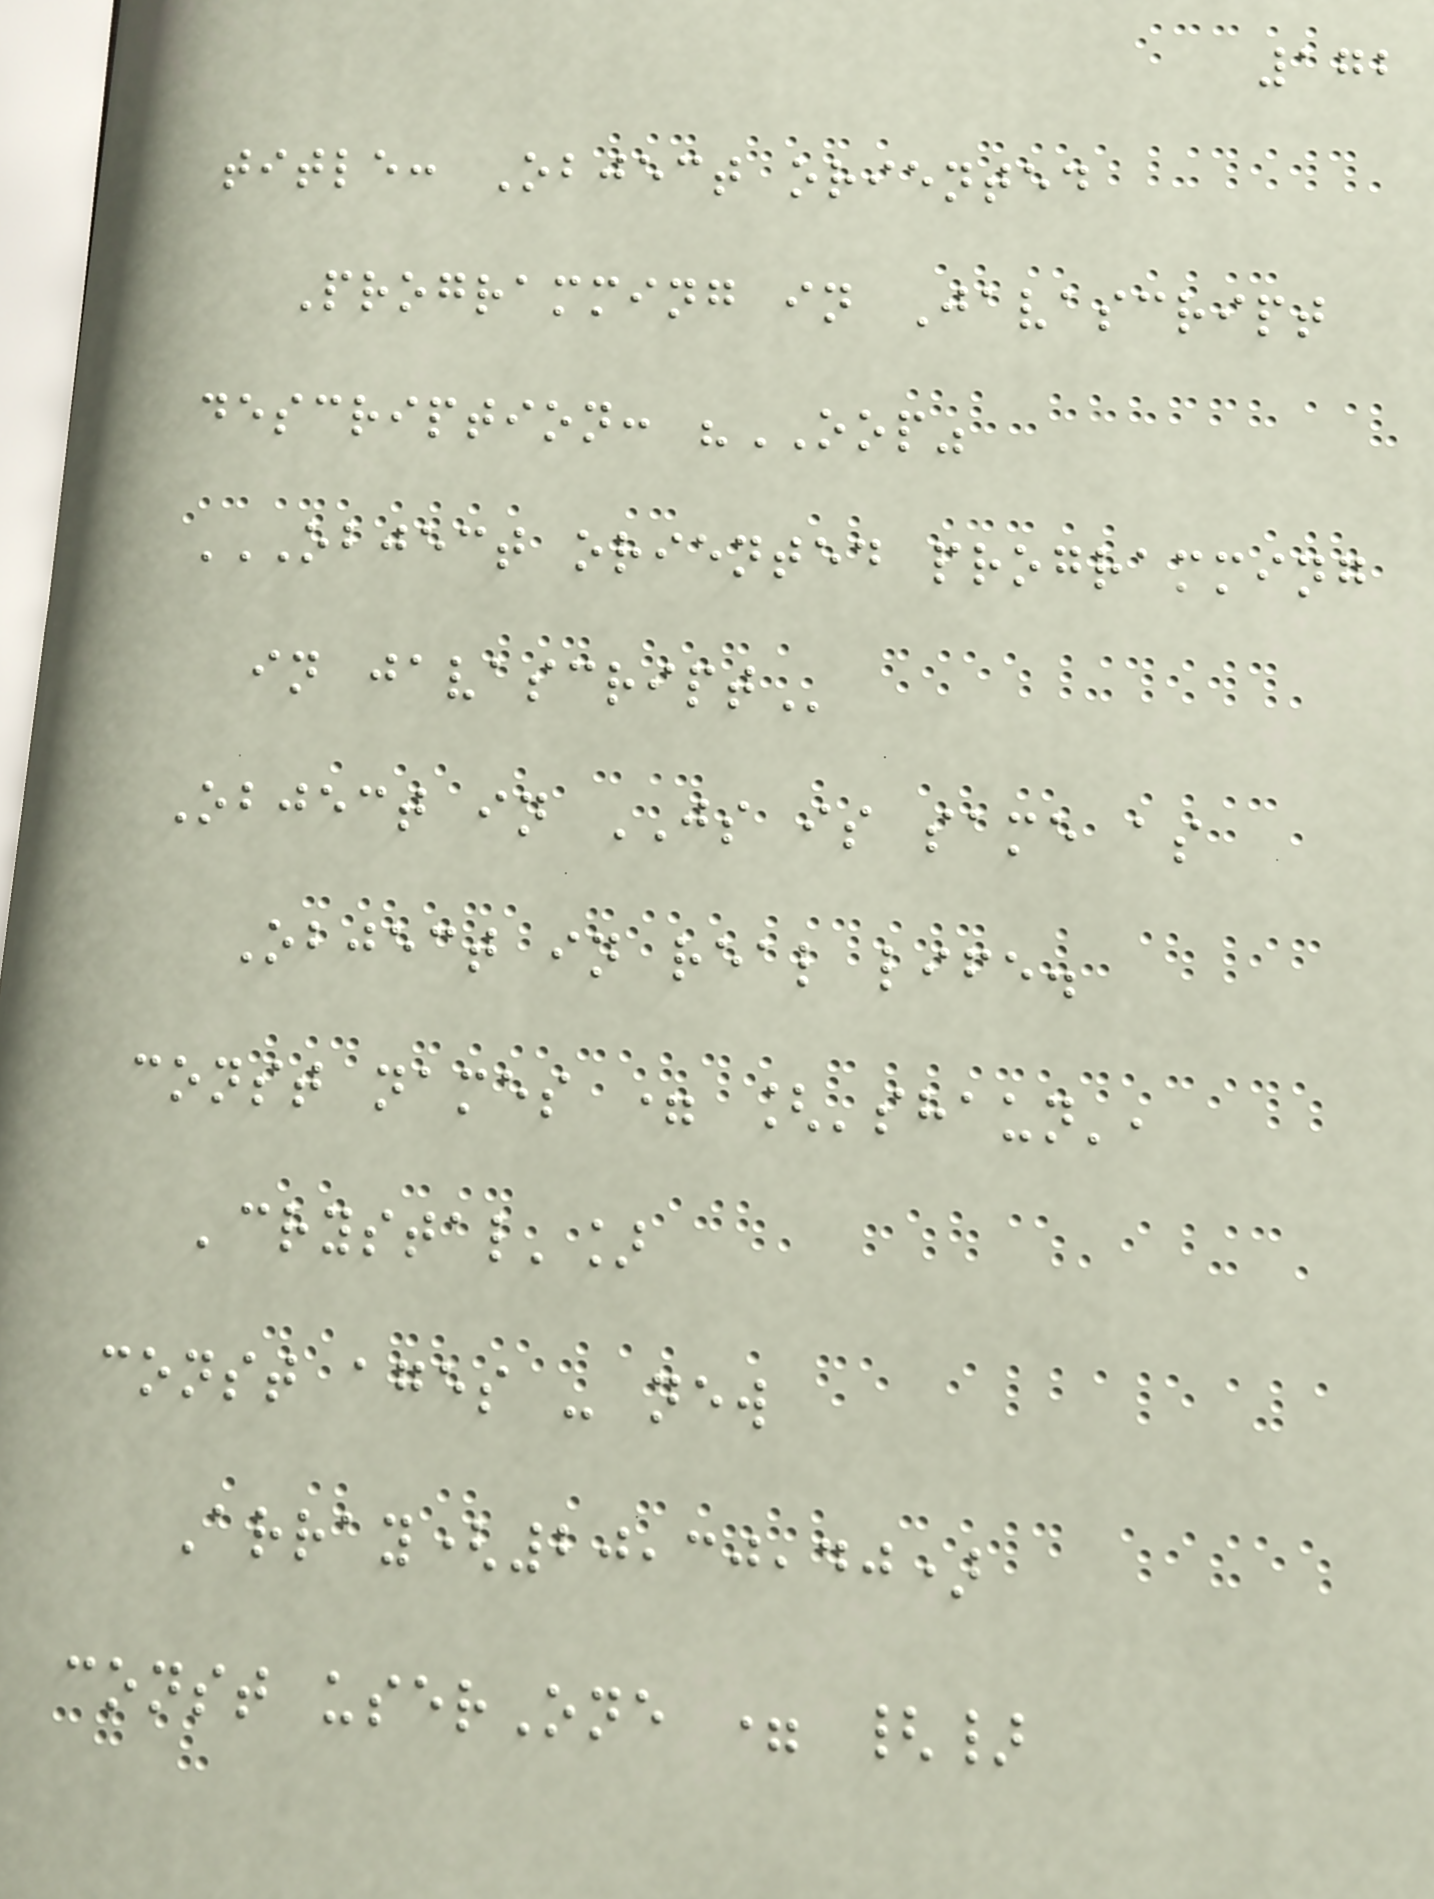172
title: Object oriented
Programming in Javascript
description: "OOP"
OBJECT ORIENTED PROGRAMMING
IN JAVASCRIPT
Object in JS is same as
Object in real life.
const names = ['shaun',
'crystal']
const ages - new
Array(20,30,40)
const userOne = {}
